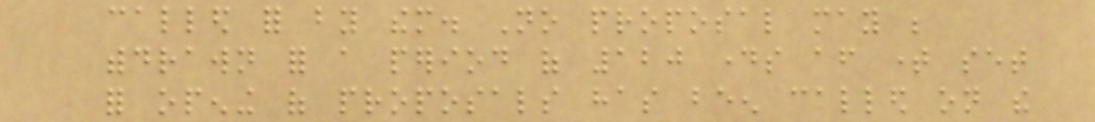called for by them. No proposal may be
withdrawn for a period of 120 days after time set
for opening of proposals has been called on the
